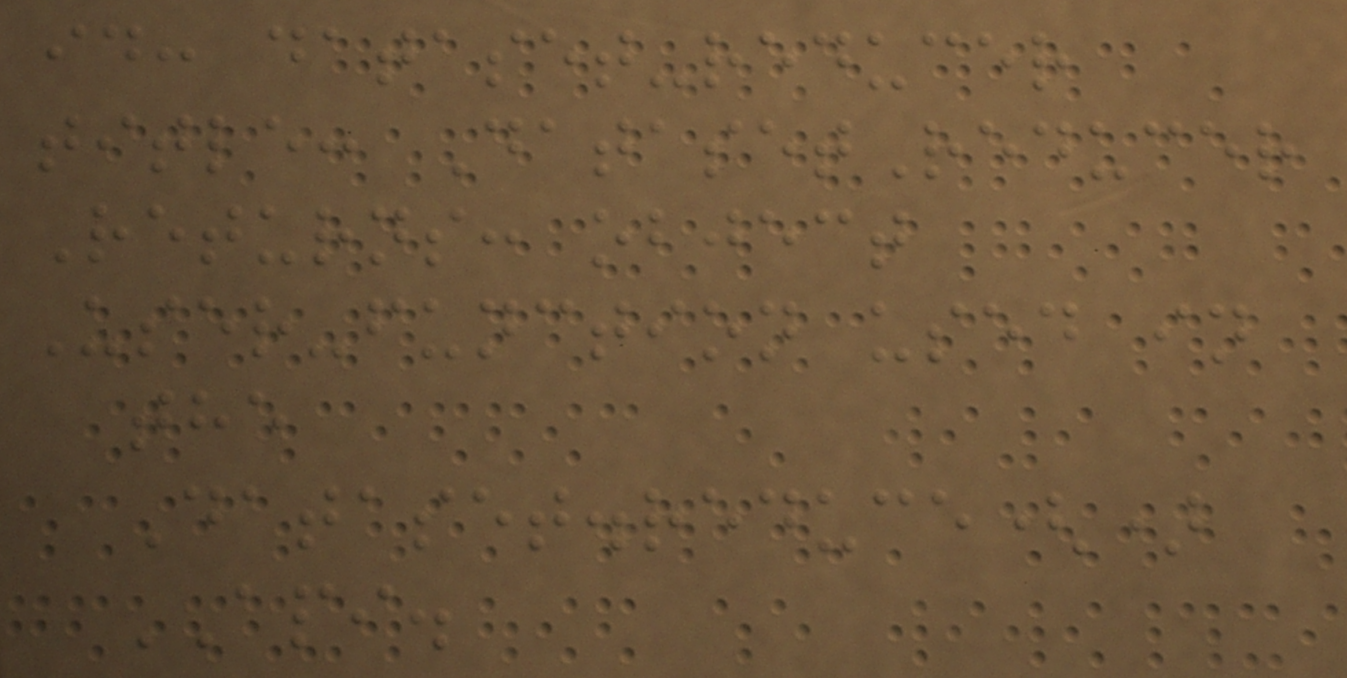id: dataset-reducer
title: DatasetReducer
Returns: object
User-function used in
the
Dataset.reduce()
API.
